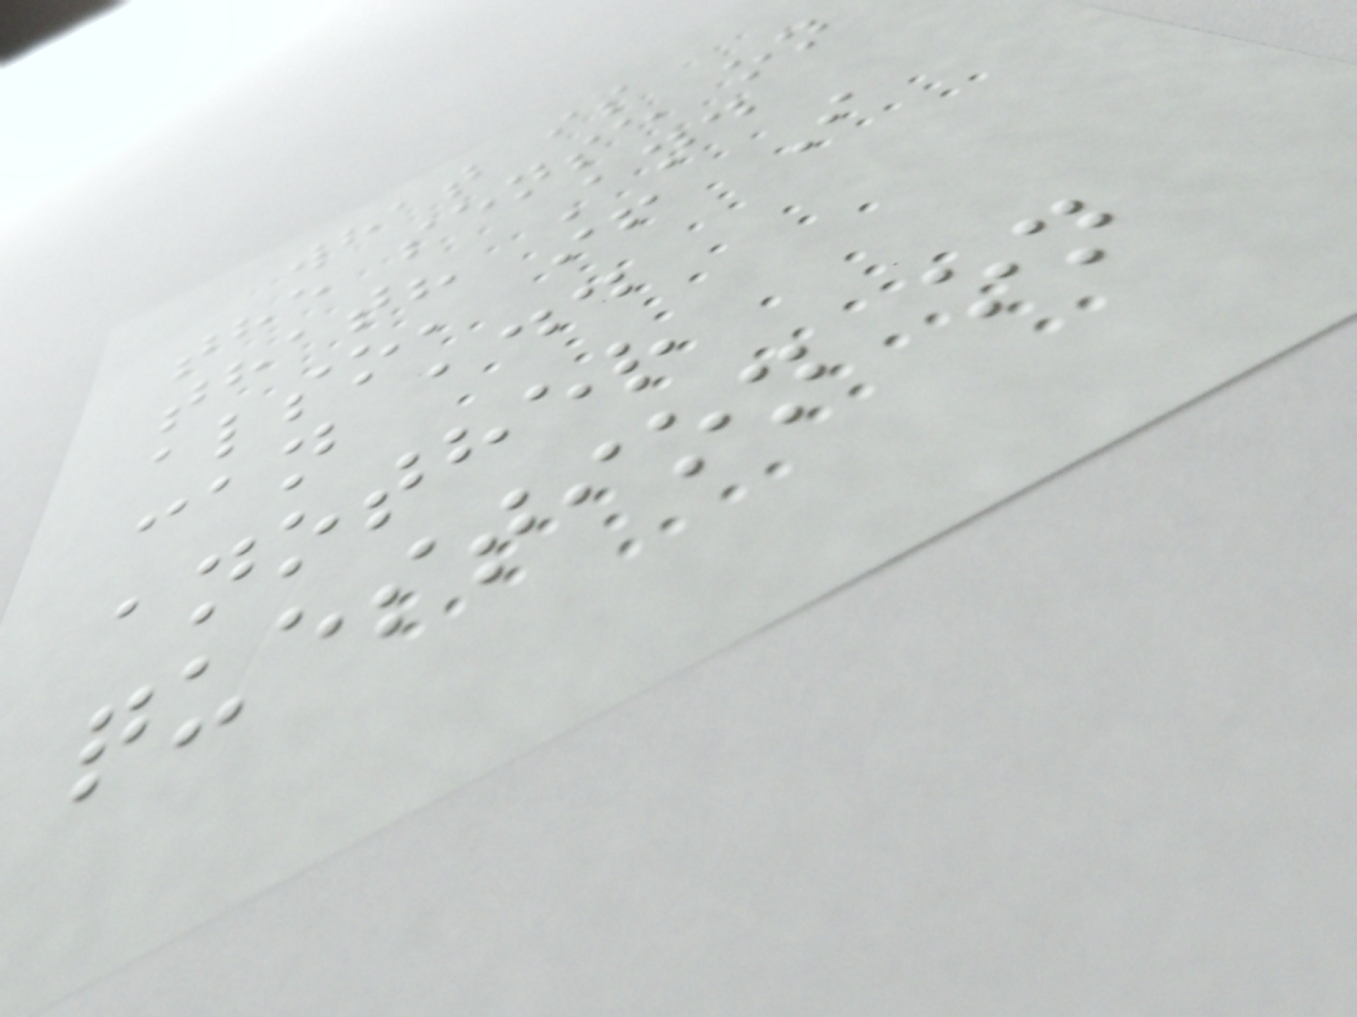what is
the sense on
that? And
also, if I
can add
another
question on
